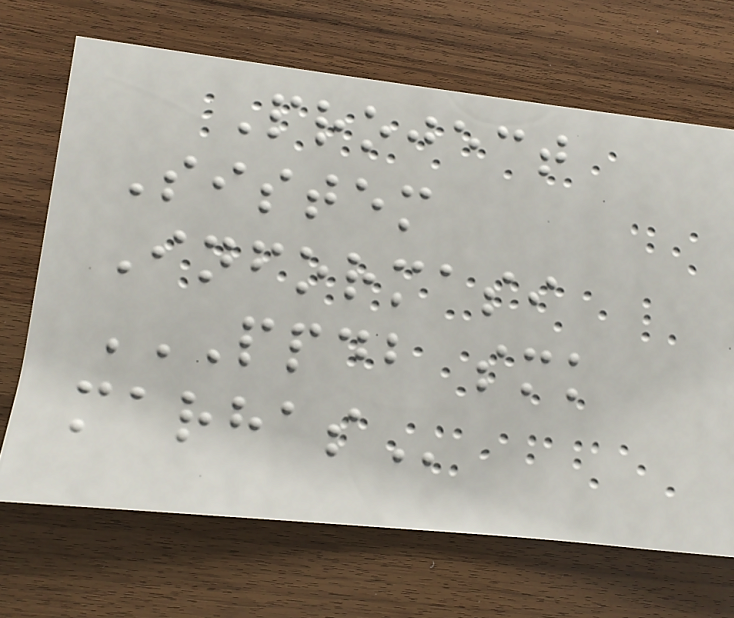Project
Sistem
Informasi
PPDB SMK
MARHAS
